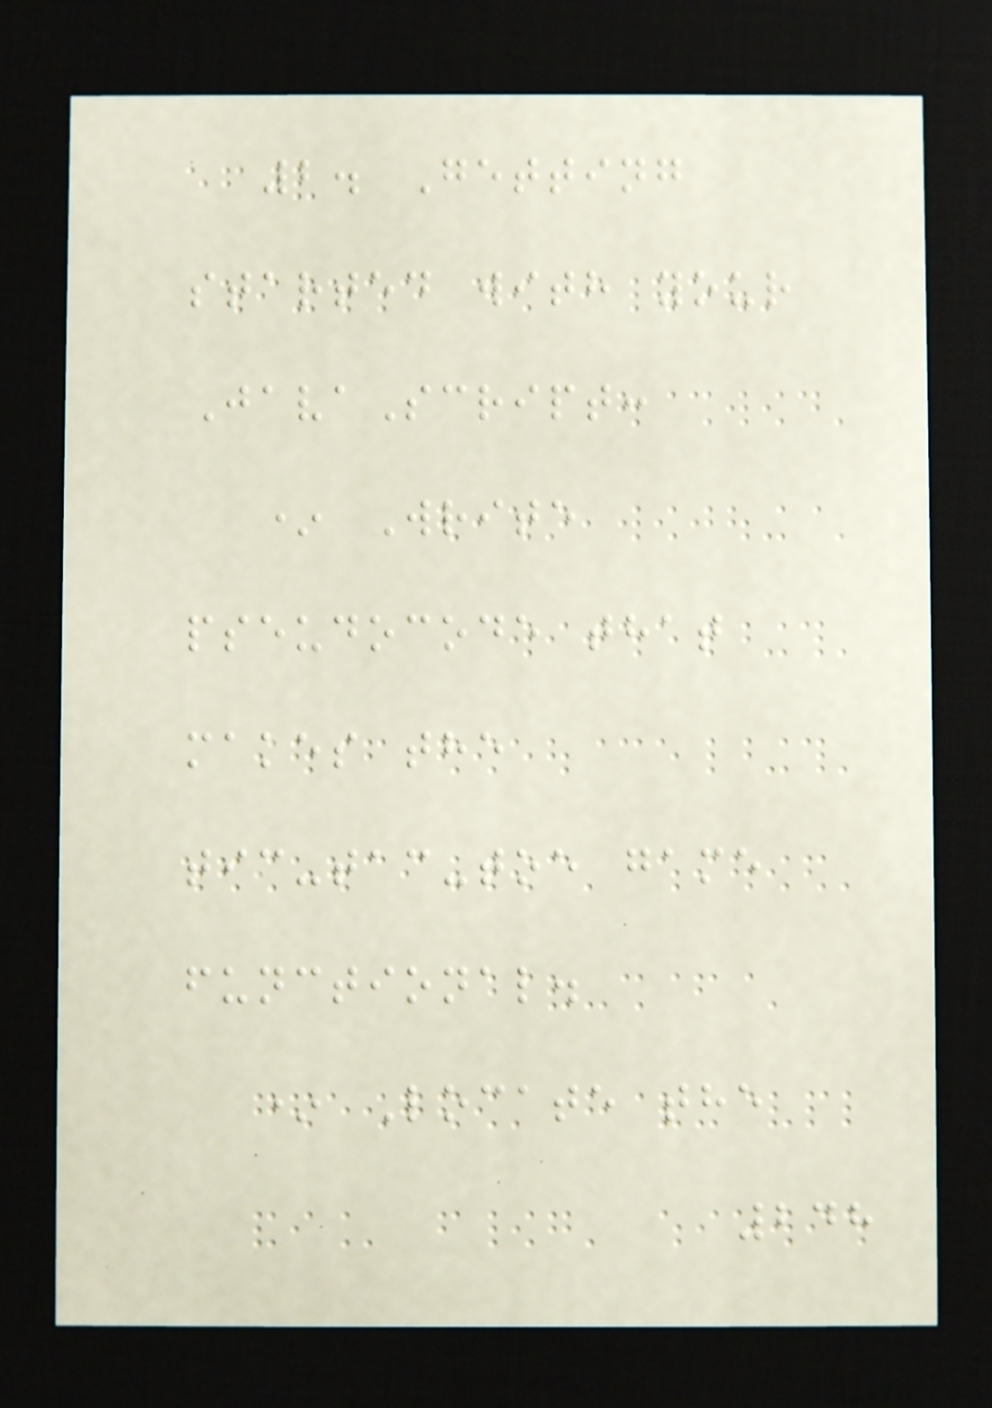2. Getting
started with your
JavaScript:
* Write
pseudocode that
makes the
tic-tac-toe game
functional.
* Locate the
248
